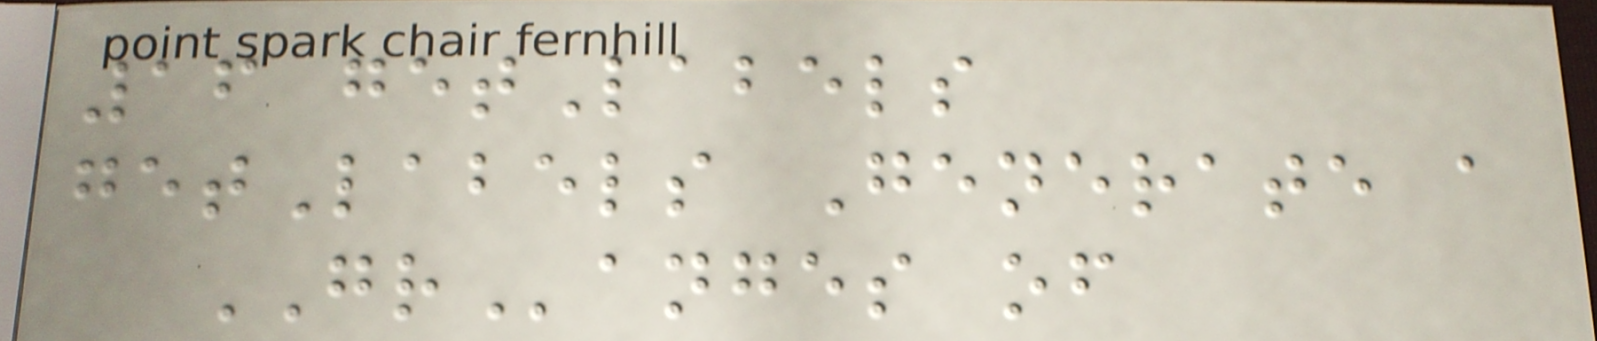16 getLabels
getLabels Generate a
GRanges of
